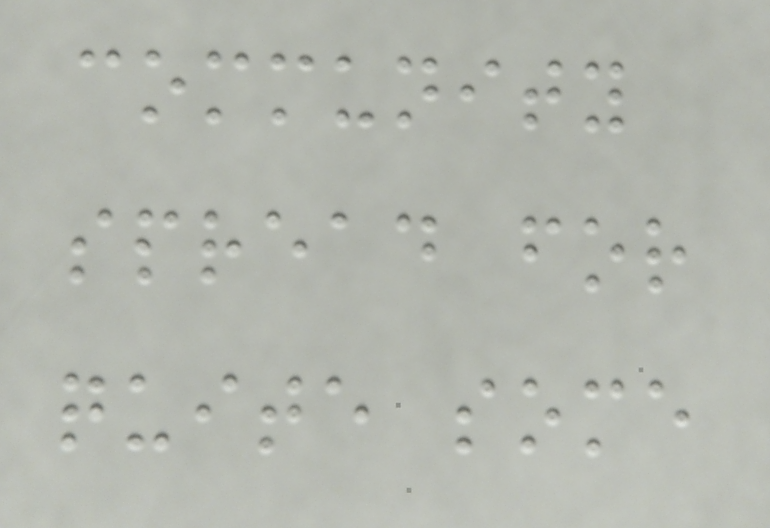community
spread for
quite some
